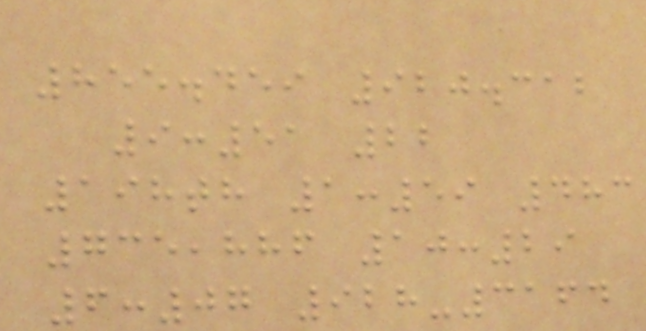855.459 920.312
9:51 22
198th 1:59 483
735,886 10:29
6:07 928-3164
